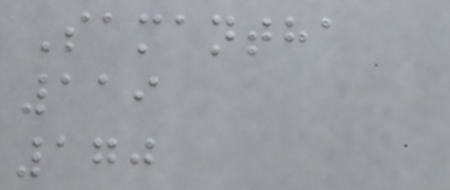Samantha
119
170
